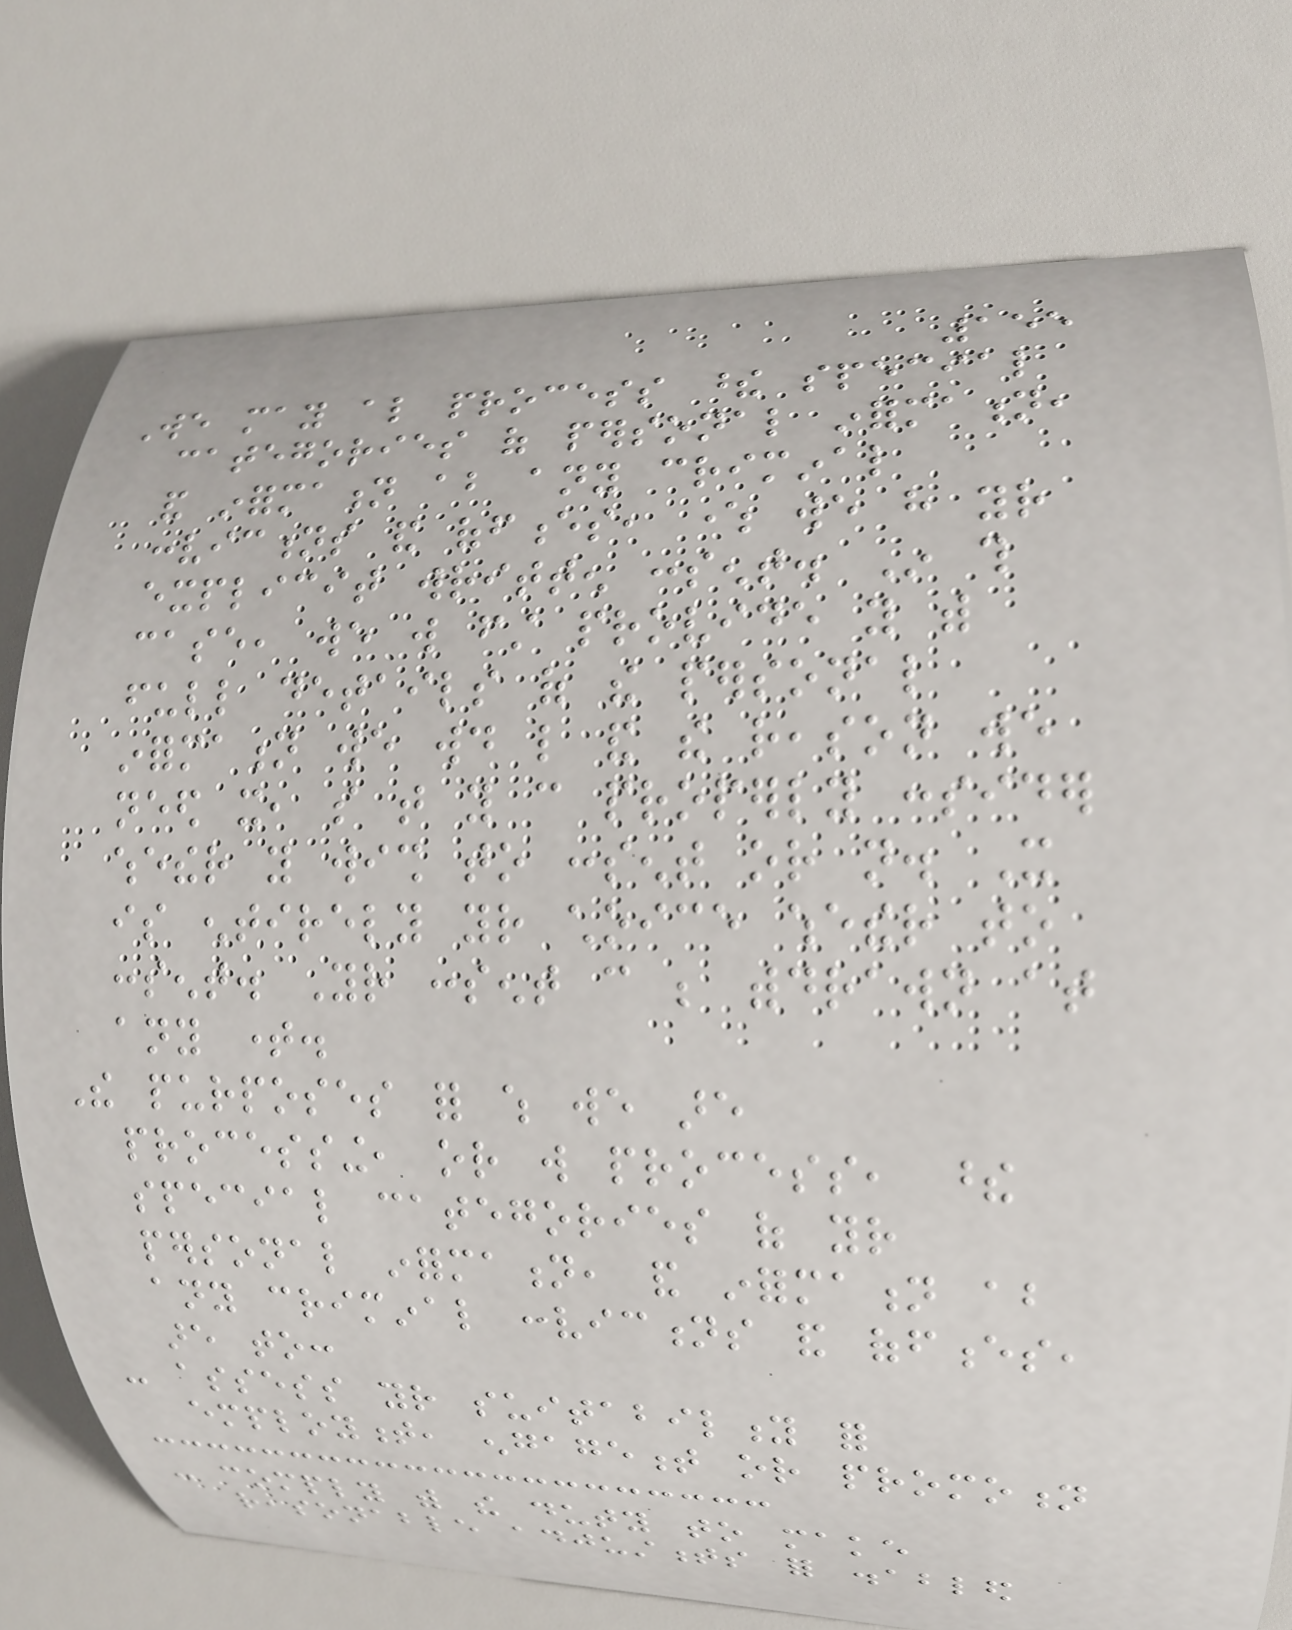155
We may also process these special
categories of personal information,
and information about any criminal
convictions and offences, where we have your
explicit written consent. In this
case, we will first provide you with
full details of the personal
information we would like and the reason we
need it, so that you can properly consider
whether you wish to consent or not. It
is entirely your choice whether to
consent. Your consent can be withdrawn at
any time.
The purposes for which we are
processing, or will process, these
special categories of your
personal information, and information about
any criminal convictions and offences,
are to:
- assess your suitability for
employment, engagement or promotion
- comply with the duty to make
reasonable adjustments for disabled
